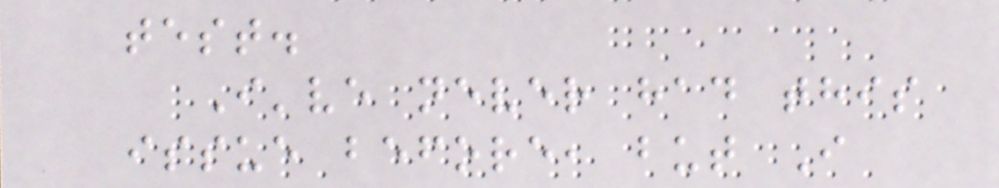test.
I've never had this
issue before, but I
